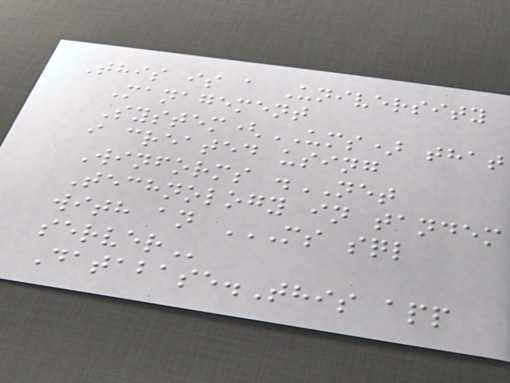This is a University
Management
System(UMS) that
i created using
Winforms .NET
Technology in tandem
with an MS SQL
SERVER
Database.This app
